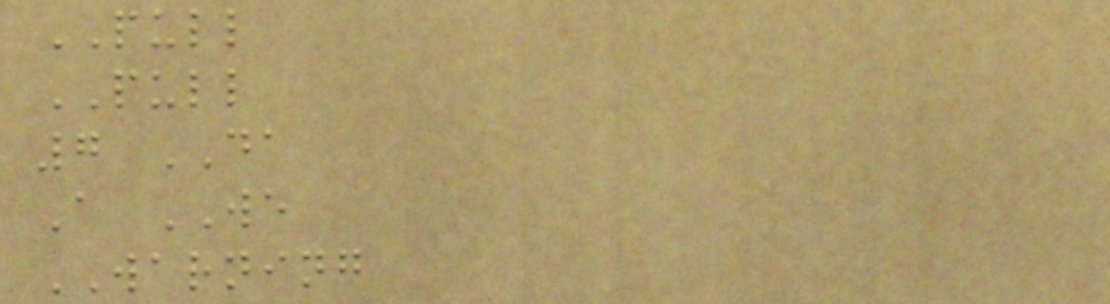PULL
PULL
7 DA
A WE
WARNING
